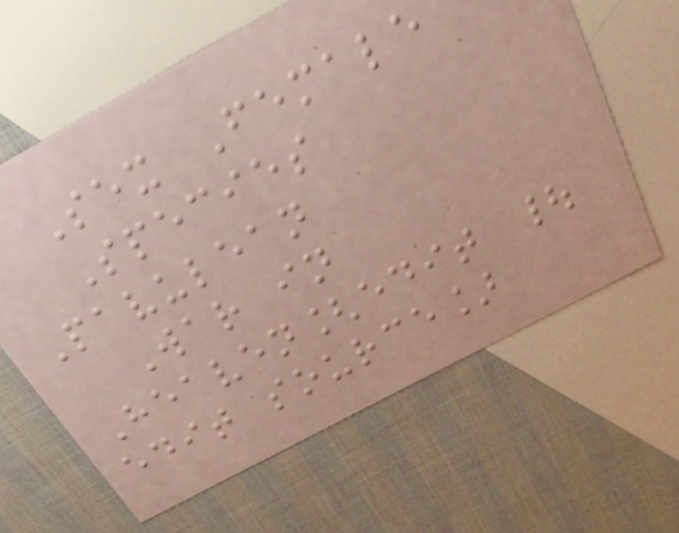Sex Female
Species
Pavulean
War in
Heaven[edit |
edit source]
